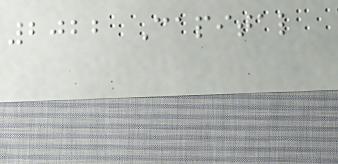2022 Capital
